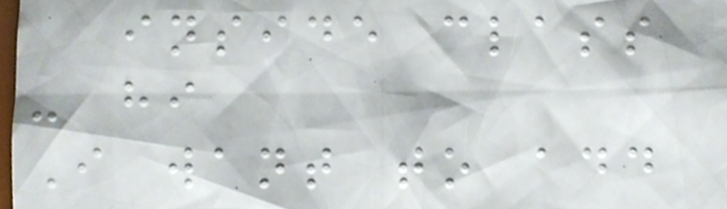inside class
- hi
I want to add
